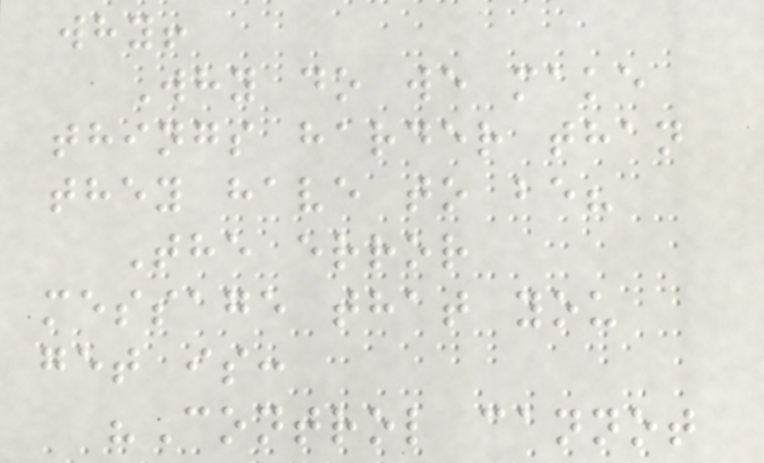why!
Why do we make
things harder than
they have to be?
The error
message that you
get is:
"Control cannot
